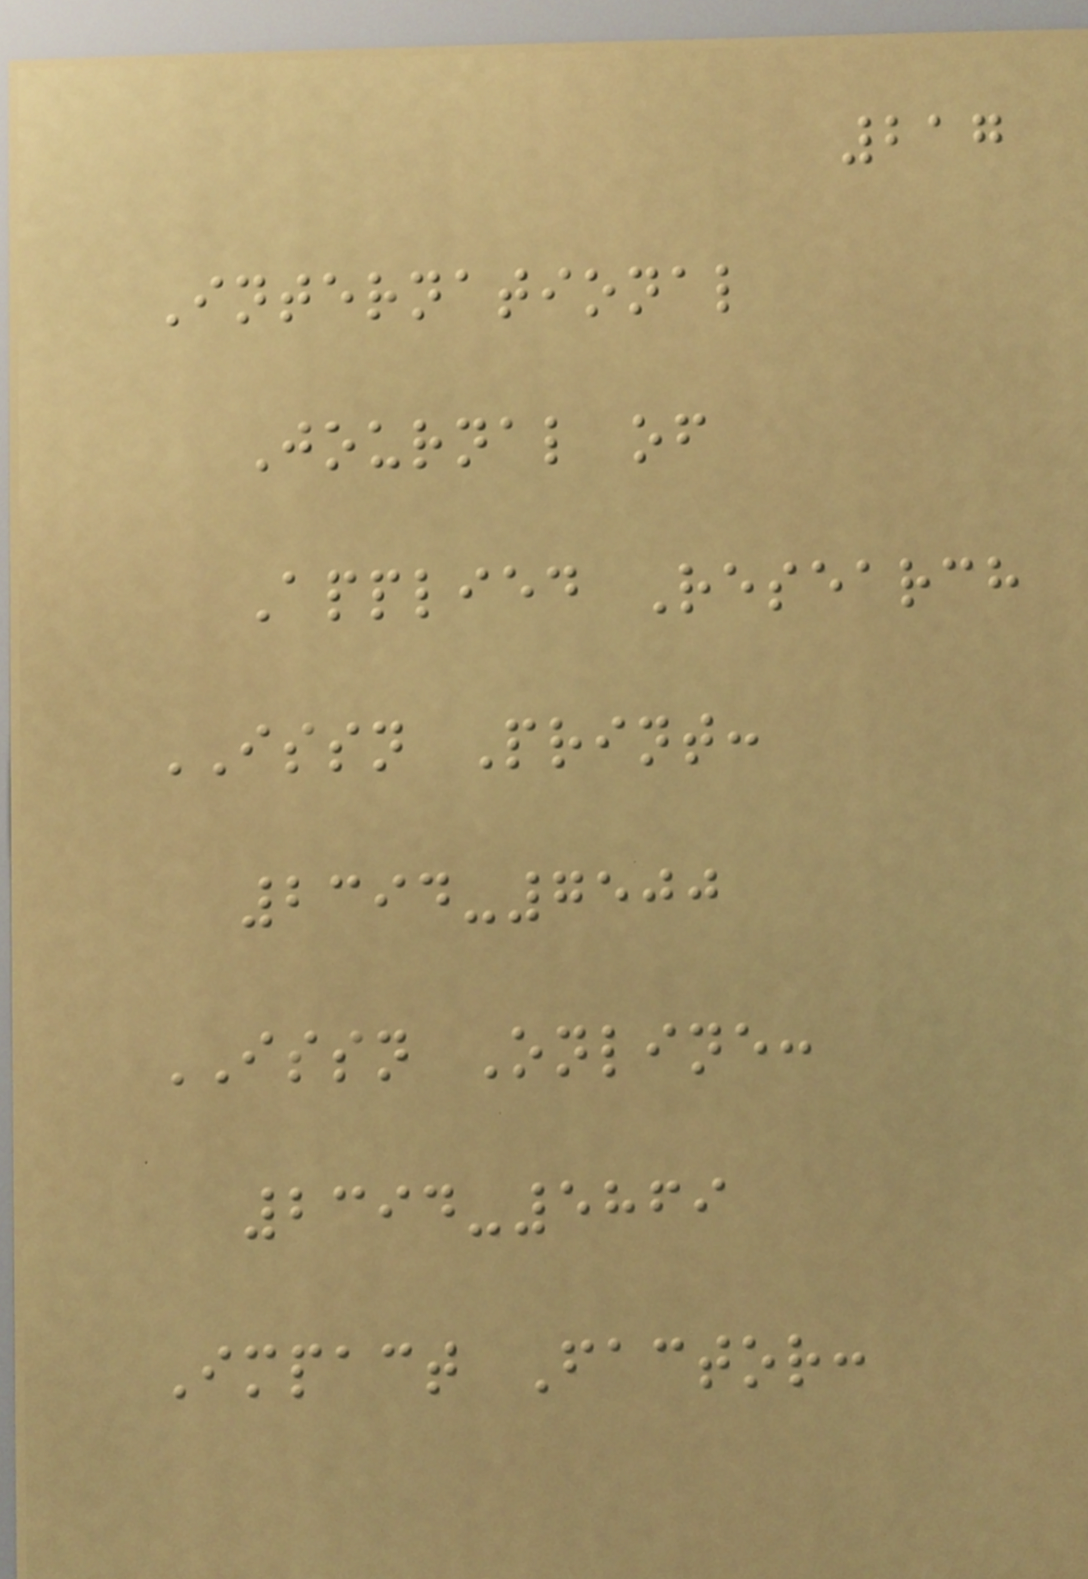217
International
Journal of
Applied Research
ISSN Print:
2394-7500
ISSN Online:
2394-5869
Impact Factor:
